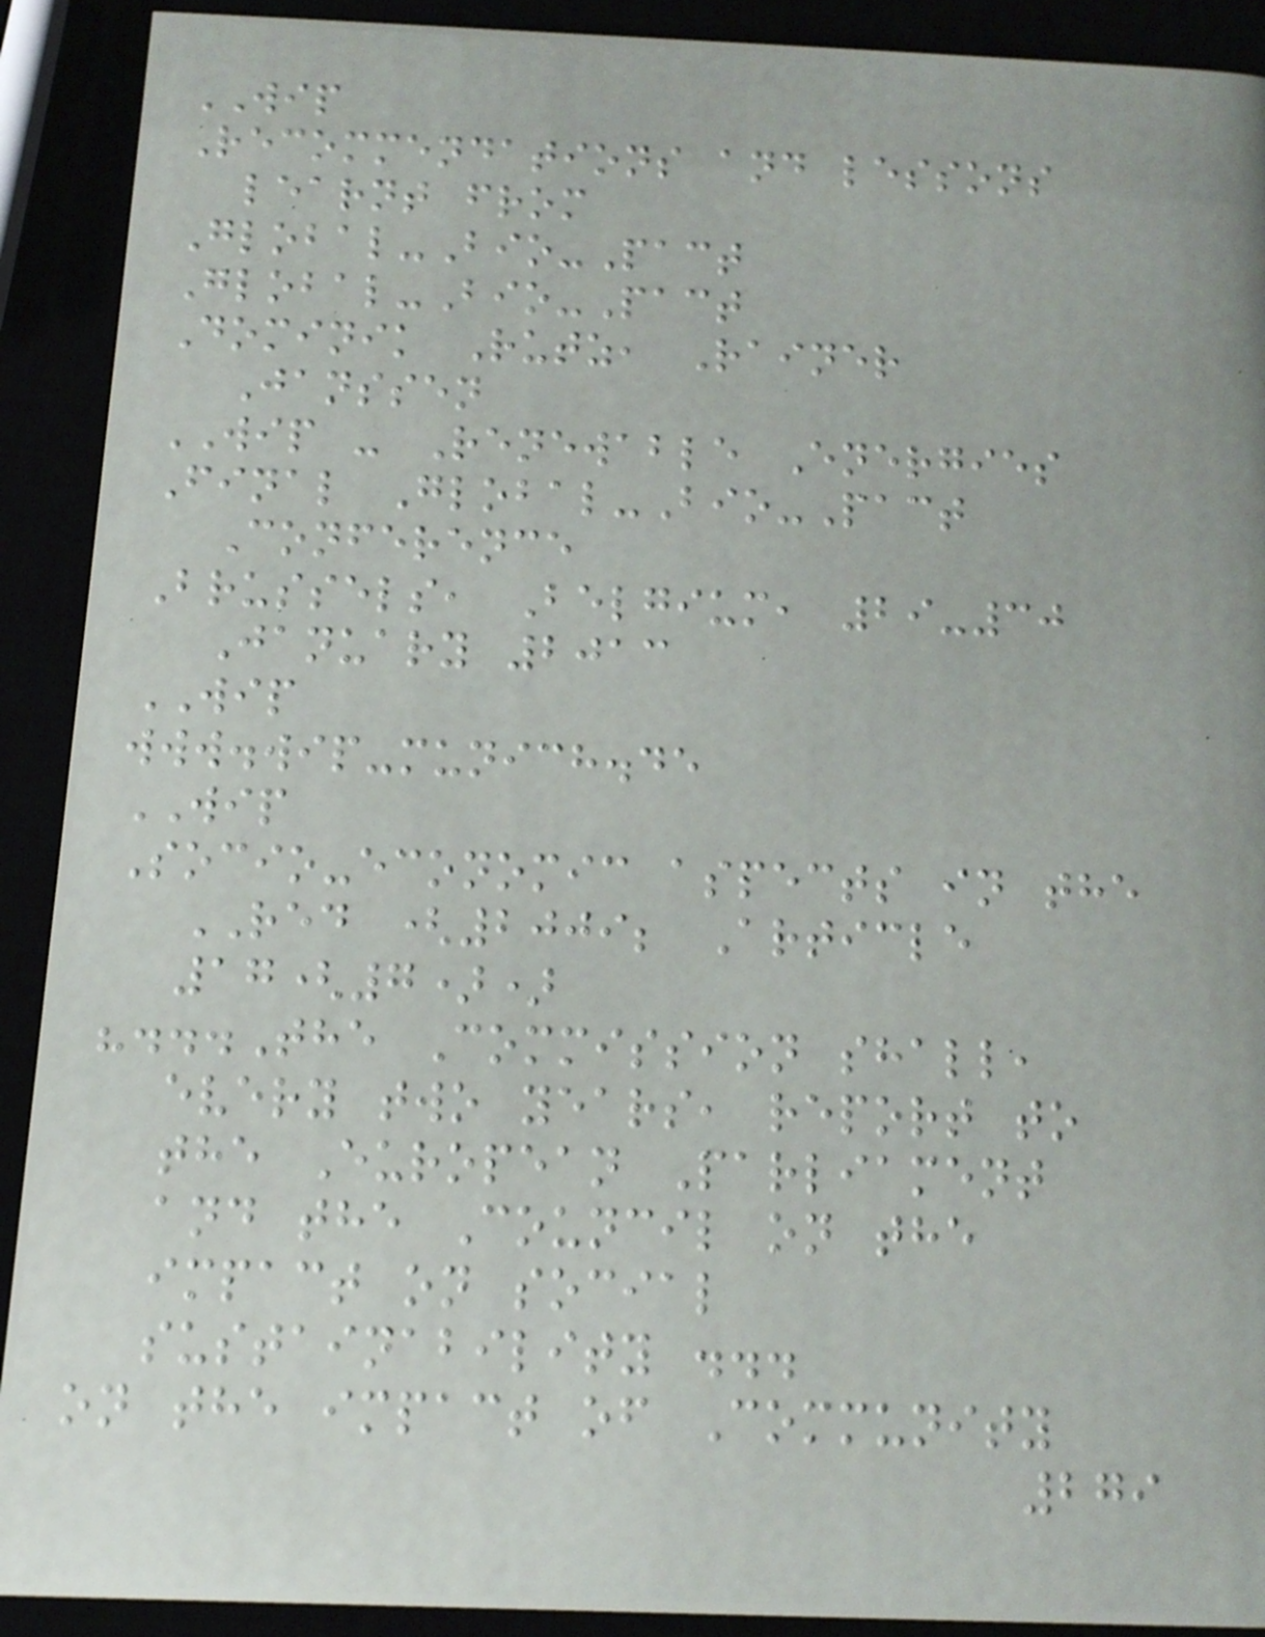WIP
Recommendations and lessons
learnt from
Global-Bio-Pact
Global-Bio-Pact
Dominik Rutz, Rainer
Janssen
WIP - Renewable Energies
Final Global-Bio-Pact
Conference
Brussels, Belgium, 29-30
January 2013
WIP
www.wip-munich.de
WIP
Socio-economic aspects in the
RED (2009; Article
17(7))
"...The Commission shall,
every two years, report to
the European Parliament
and the Council on the
impact on social
sustainability ...
on the impact of Community
279
